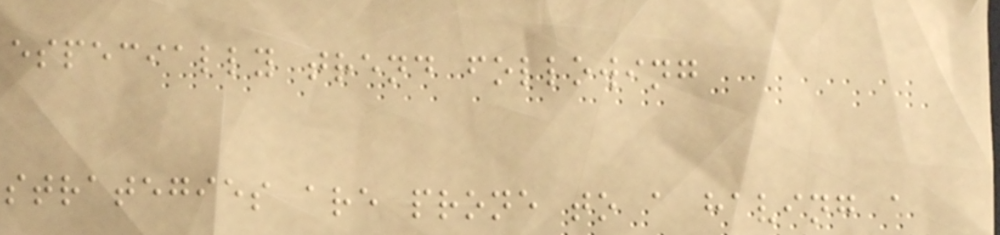especially trend following
strategies are prone to a having a
